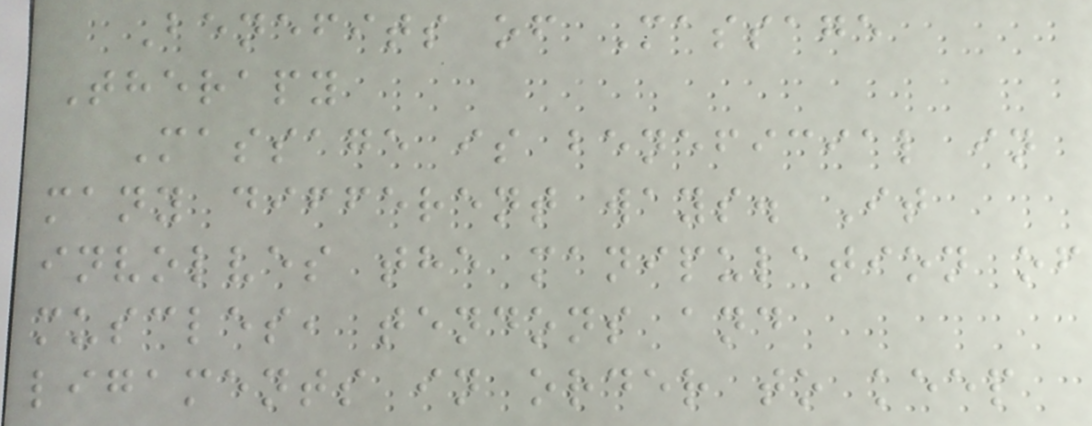Benefits of Massage
Therapy
Massage is beneficial in
many different ways. It
involves the manipulation of
muscles, tendons and
ligaments in order to keep
